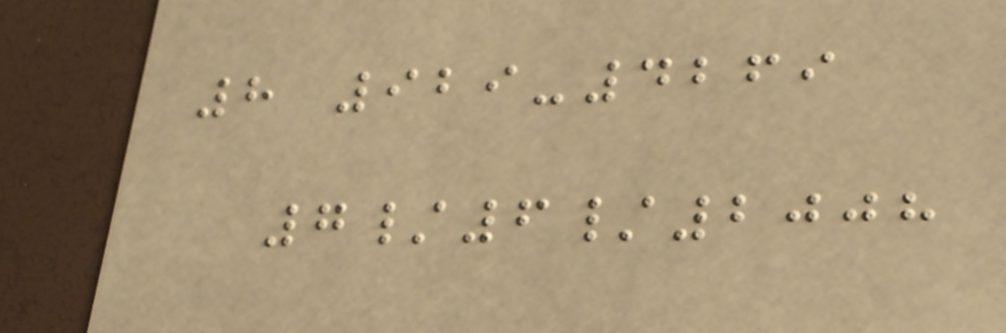8 929-4269
7/6/2008
